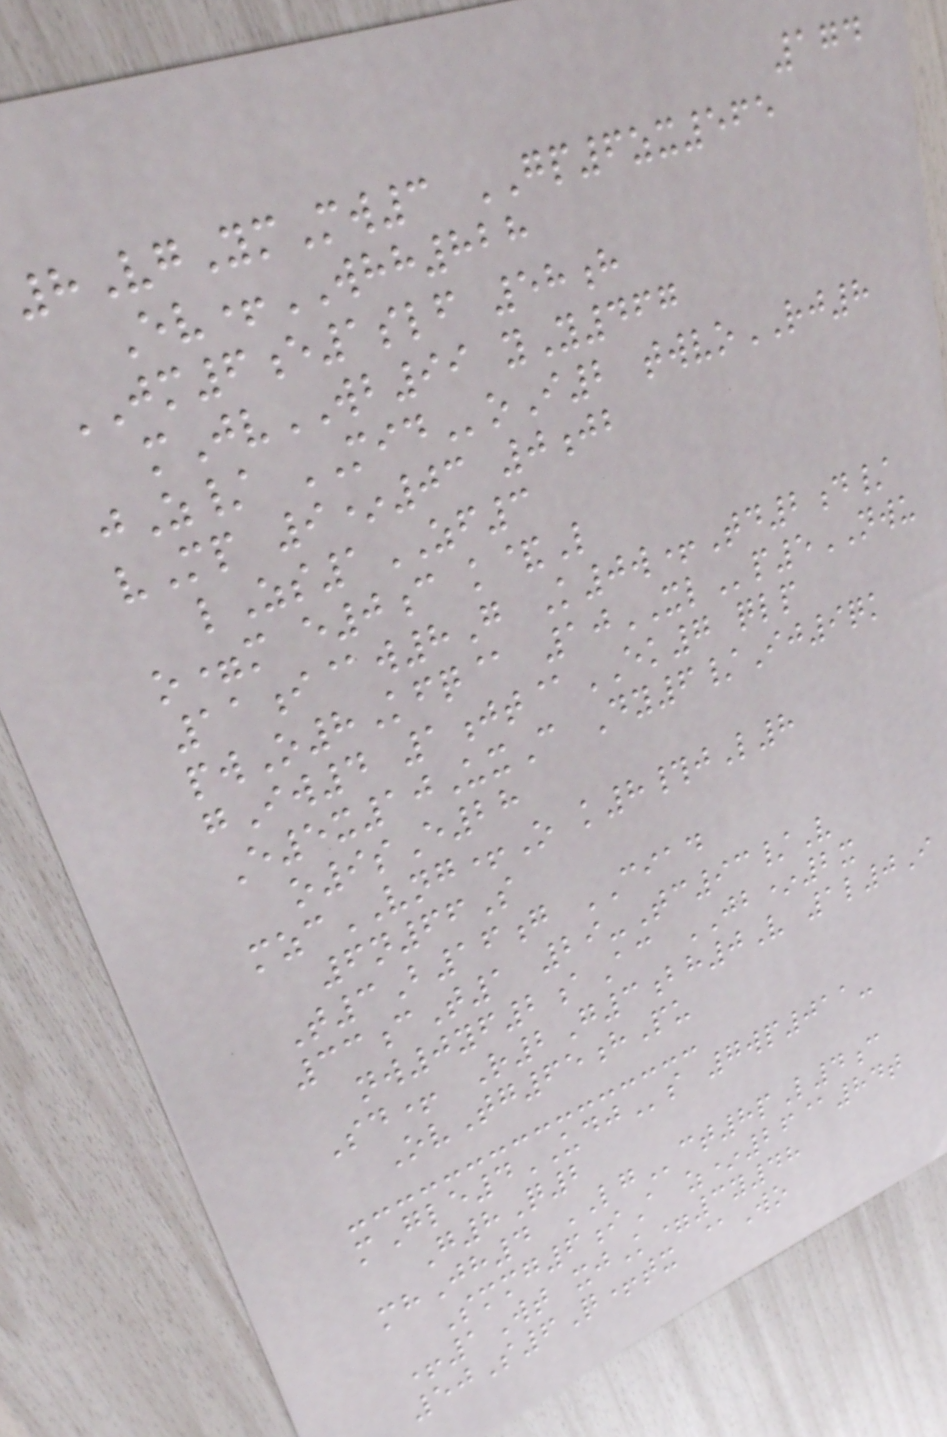174
8VgYmMw3 GP6zx565
Ev+WHH828
JM6e1slf 58h
mJvWB99 yY467
jZ/ MIDoI2 twvoRJ8
vMp 9*03 0jb
lZs1ZF3
o=m e0c k&L
11i@w8G K0w+Td2d/
pwO8Kfq@ 10XLp5NWU
gIw4 1jt@EK7 qlp
E5x10UxC Dy6/Ij9qk
o9sE28
mzcVNG+O k8#jL8
6n66S
T3B16g CIAD
33cT1 29-Tc93/V
nw0yf2aAc JB*2x
Sd+ R2G3bh0V 1l0I
OvTg65hPu
mGle4UDJs 7wp011-
G8Q2
mhJh4 LGct8pL4c
Smmg6iA z*26@84t
+1Wt xjK=3y48
50S6Q+tx @Wo
